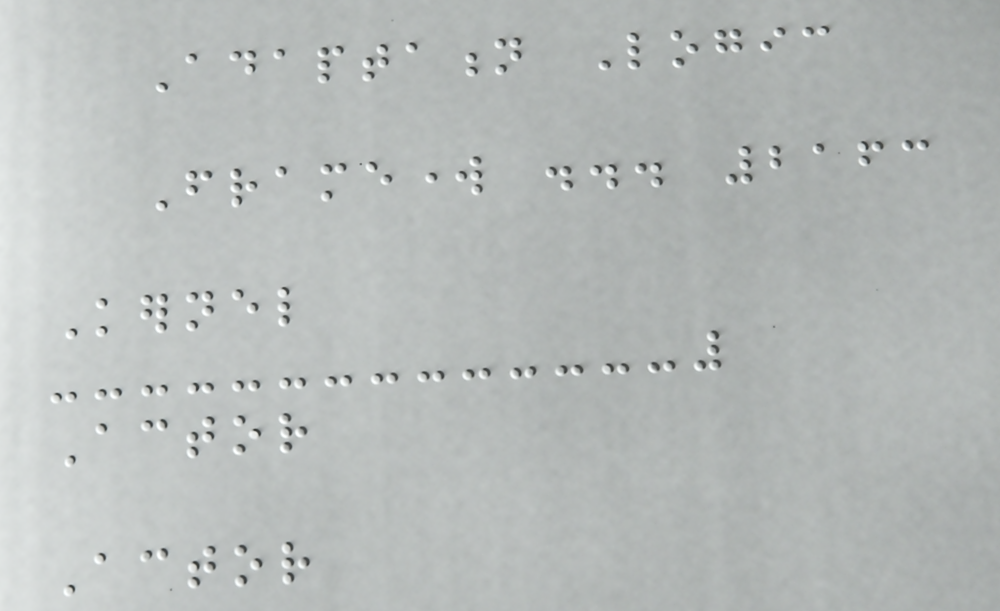Adaptation Logic
Framework ... 2163
Kernel
Actor
Actor
